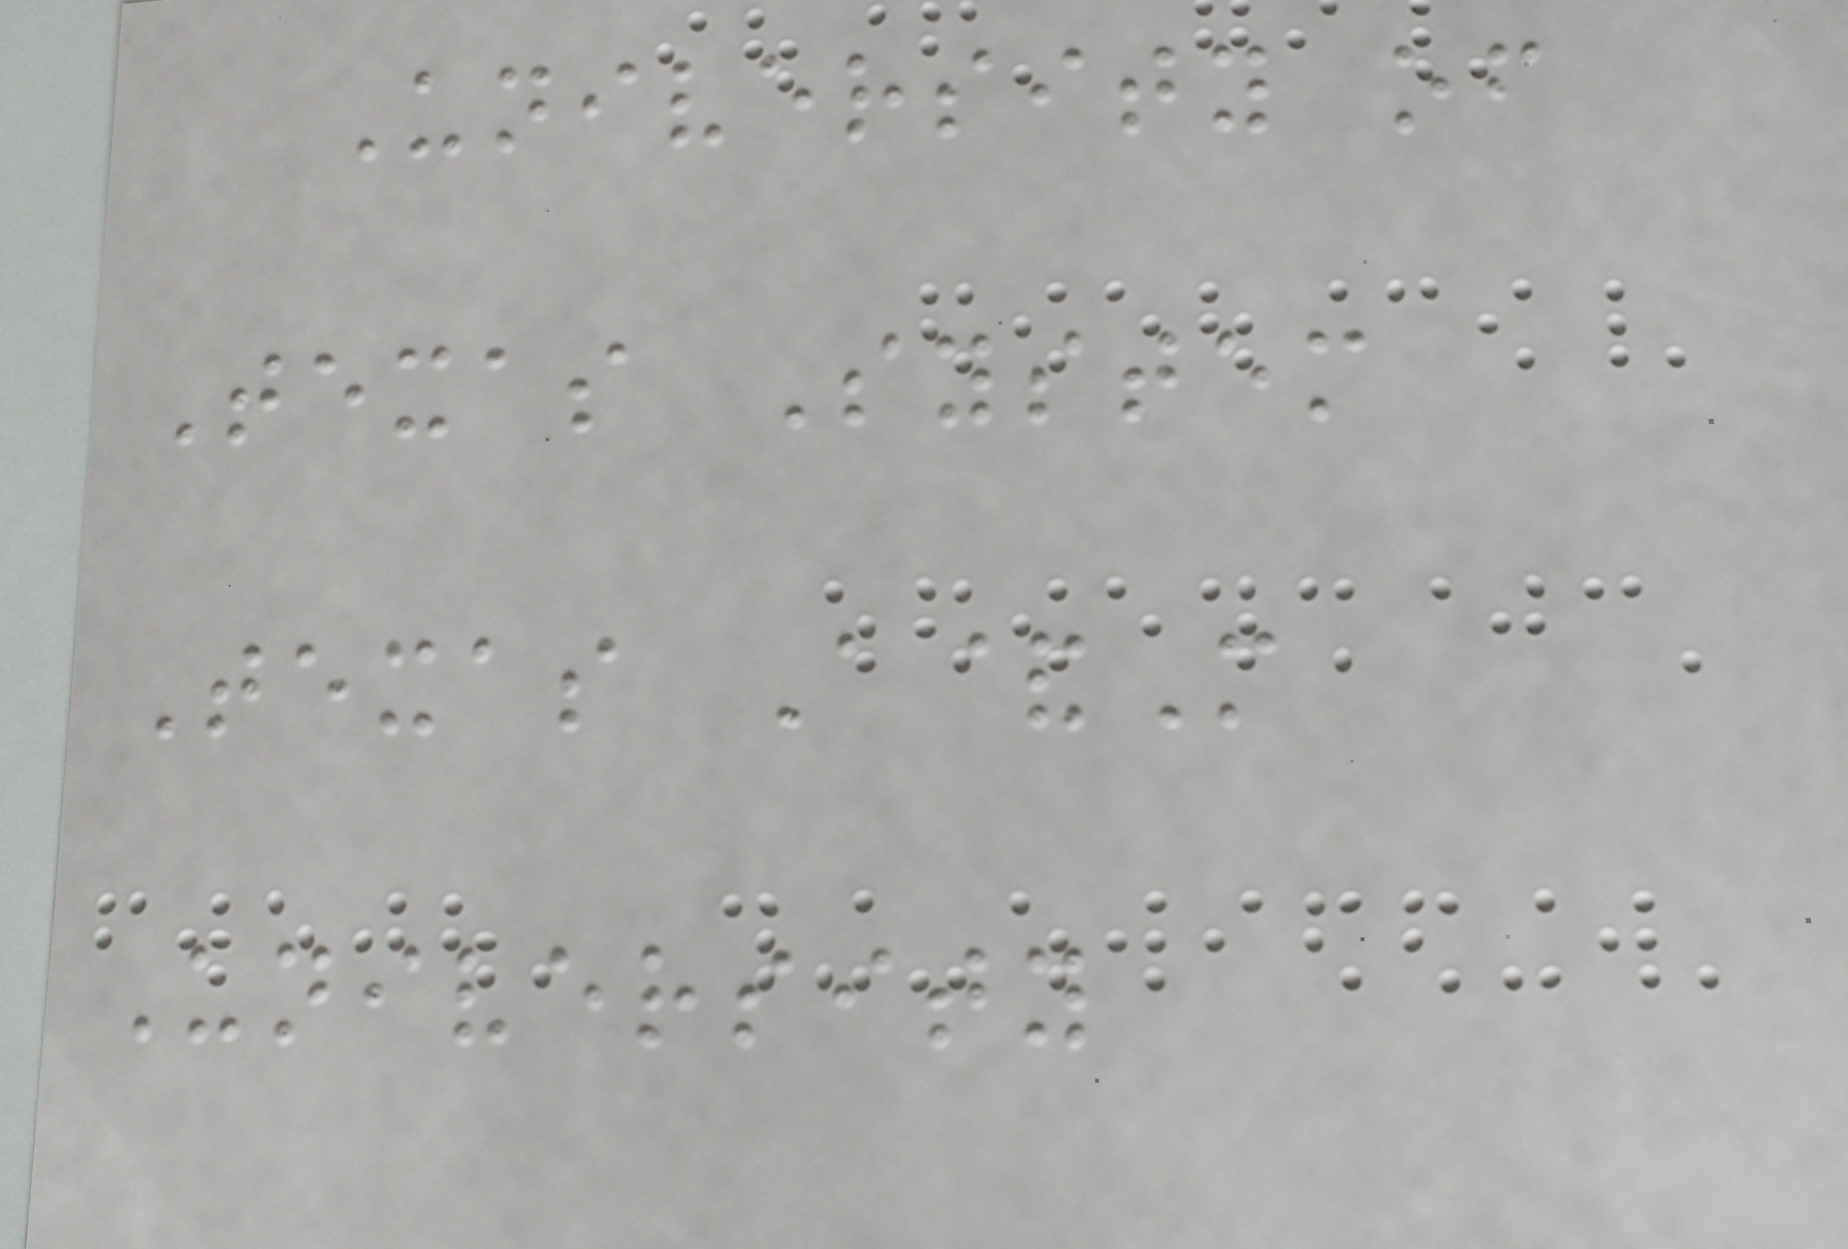University of
Texas System
Texas A&M
University
